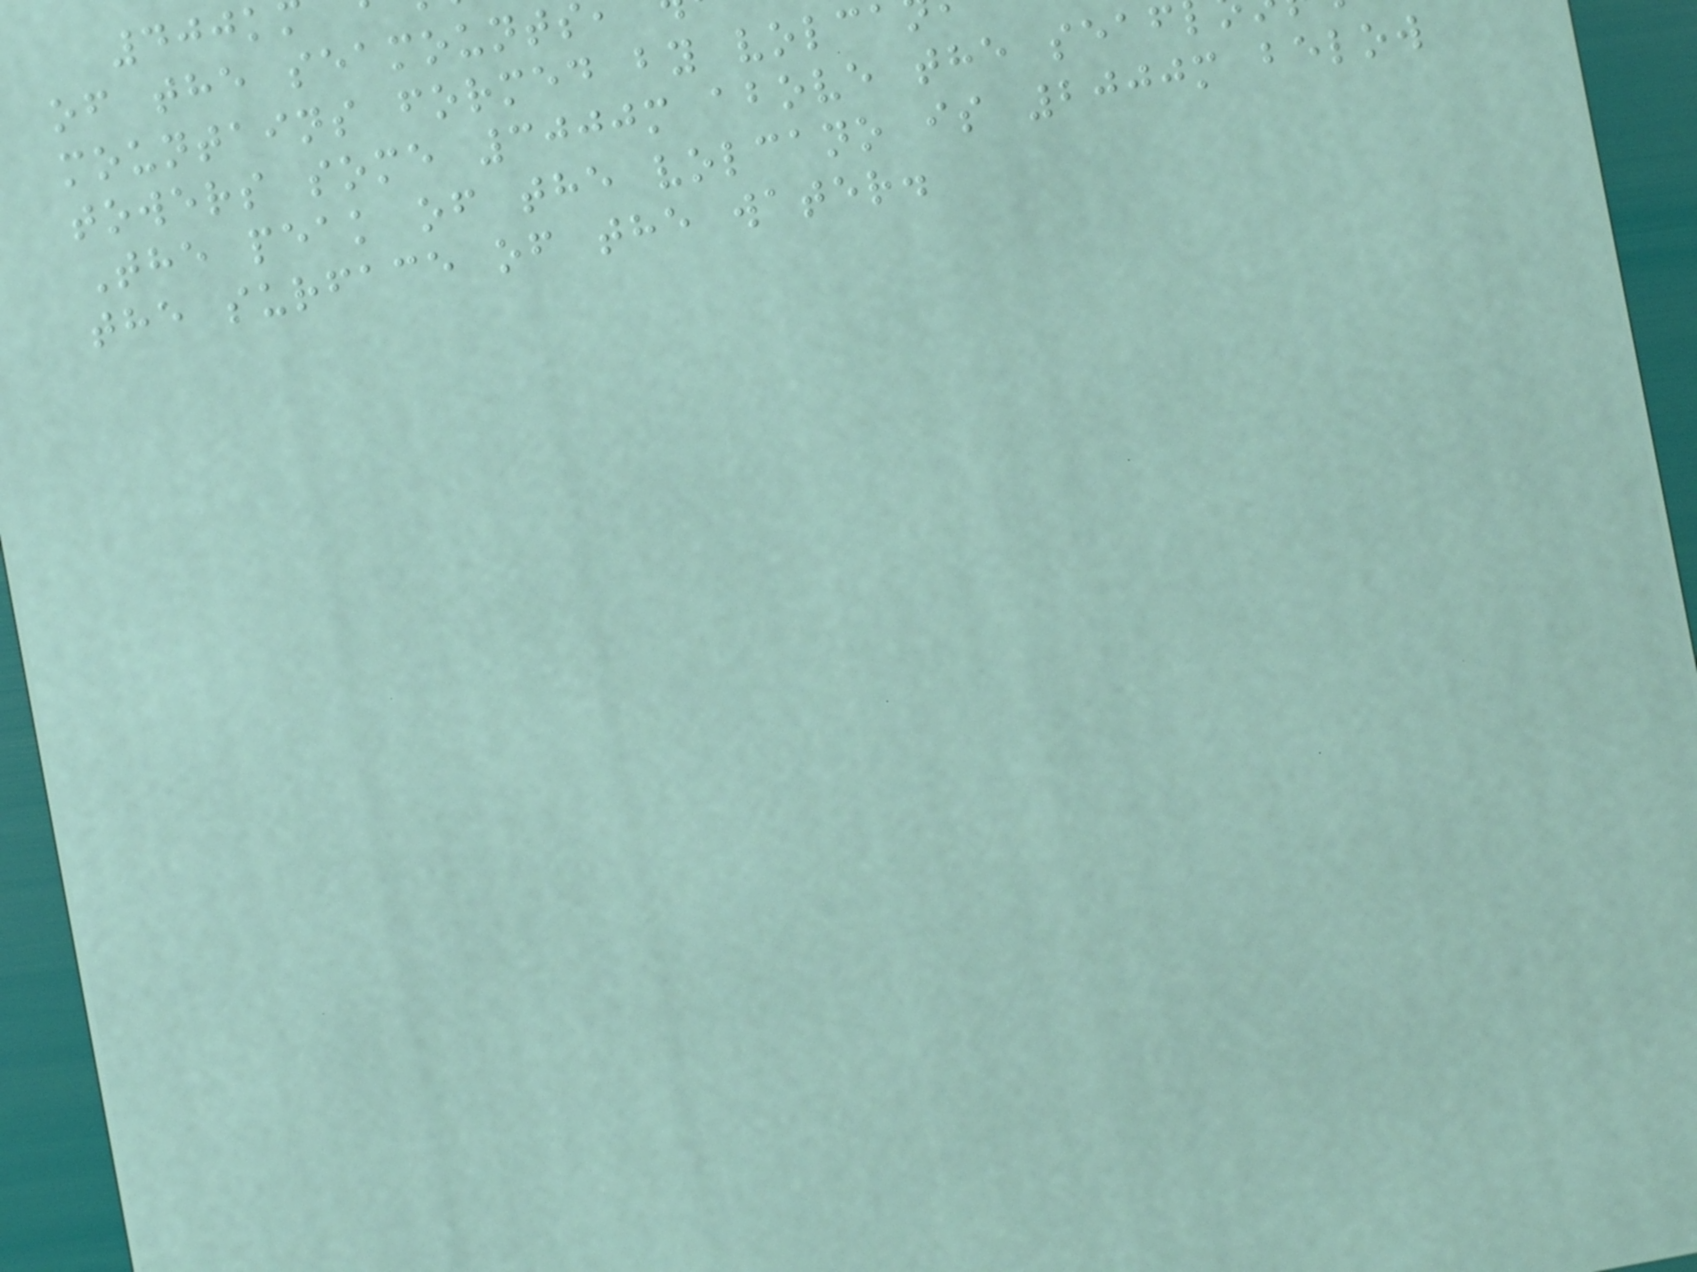of the seamounts
mountains formed by volc
towers some 3000m above the seaf
The peak of the volcano is 2000m below
the surface of the water.
